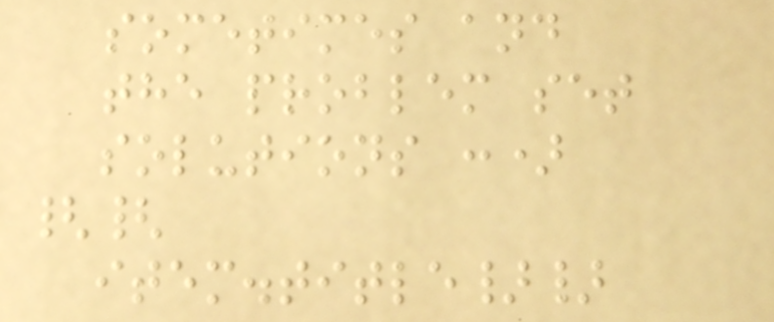sometimes and
the problem set
solutions :)
{{
item.title}}
